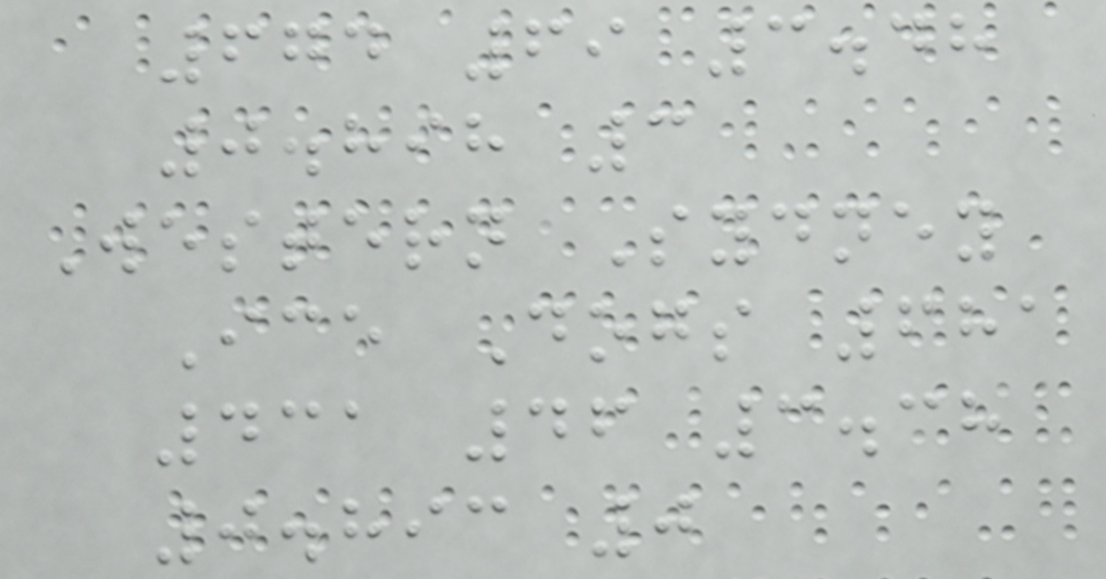674 69 3.48
0.898 3
Western Sydney
Ice Dogs 681
431 46 3.38
0.893 0
